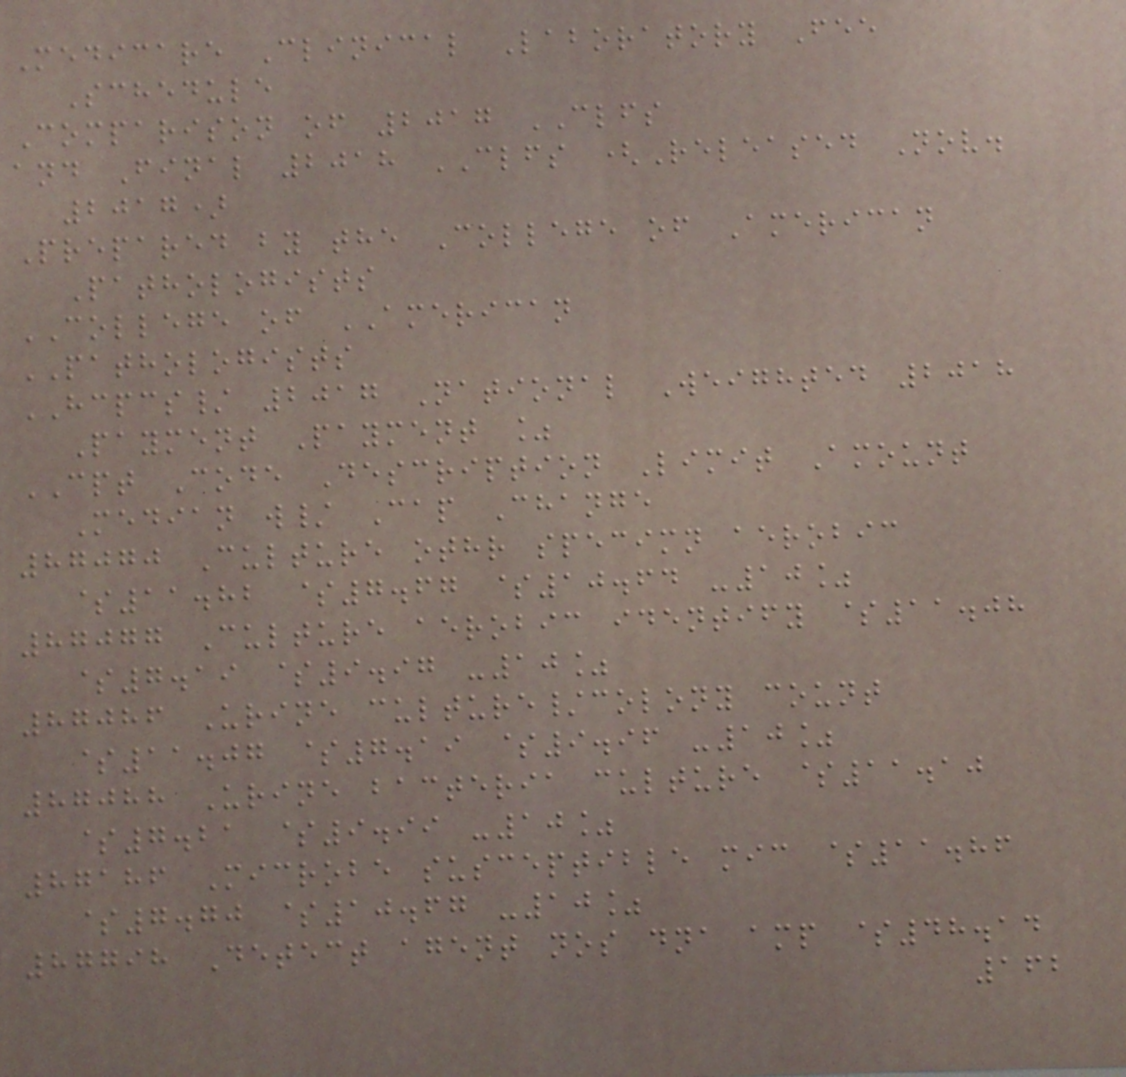Medicare Clinical Laboratory Fee
Schedule
Comparison of 2017 CLFS
and Final 2018 CLFS (Released Nov.
2017)
Prepared by the College of American
Pathologists
COLLEGE of AMERICAN
PATHOLOGISTS
HCPCS/ 2017 National Weighted 2018
Payment Payment %
CPT Code Description Limit Amount
Median w/ Cap Change
87070 Culture othr specimn aerobic
$11.82 $7.67 $10.64 -10%
87077 Culture aerobic identify $11.08
$7.19 $9.97 -10%
87086 Urine culture/colony count
$11.07 $7.19 $9.96 -10%
87088 Urine bacteria culture $11.10
$7.21 $9.99 -10%
87186 Microbe susceptible mic $11.86
$7.70 $10.67 -10%
87798 Detect agent nos dna amp $48.14
162
